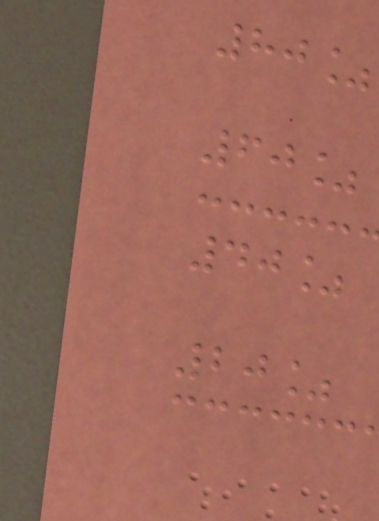80%
60%
40%
20%
